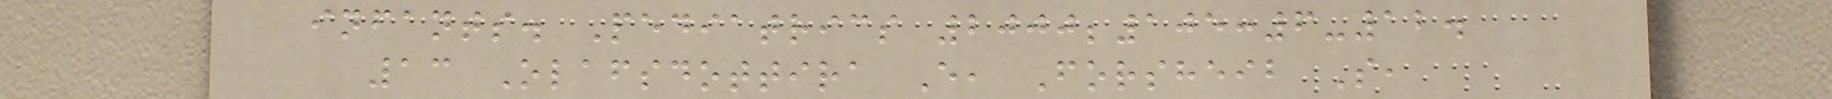infants. Pediatrics 2000;105:6-12.
13 Olafsdottira E, Forsheib S,
